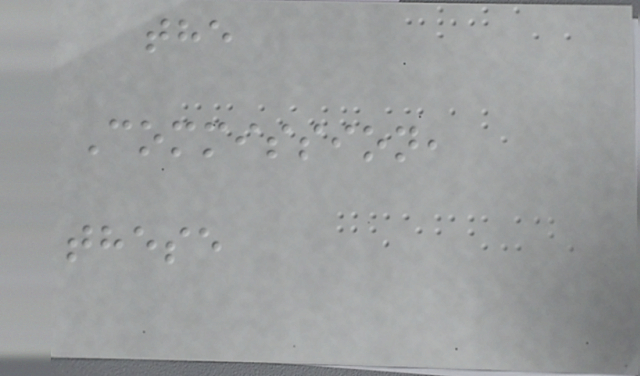the
Commission,
these
